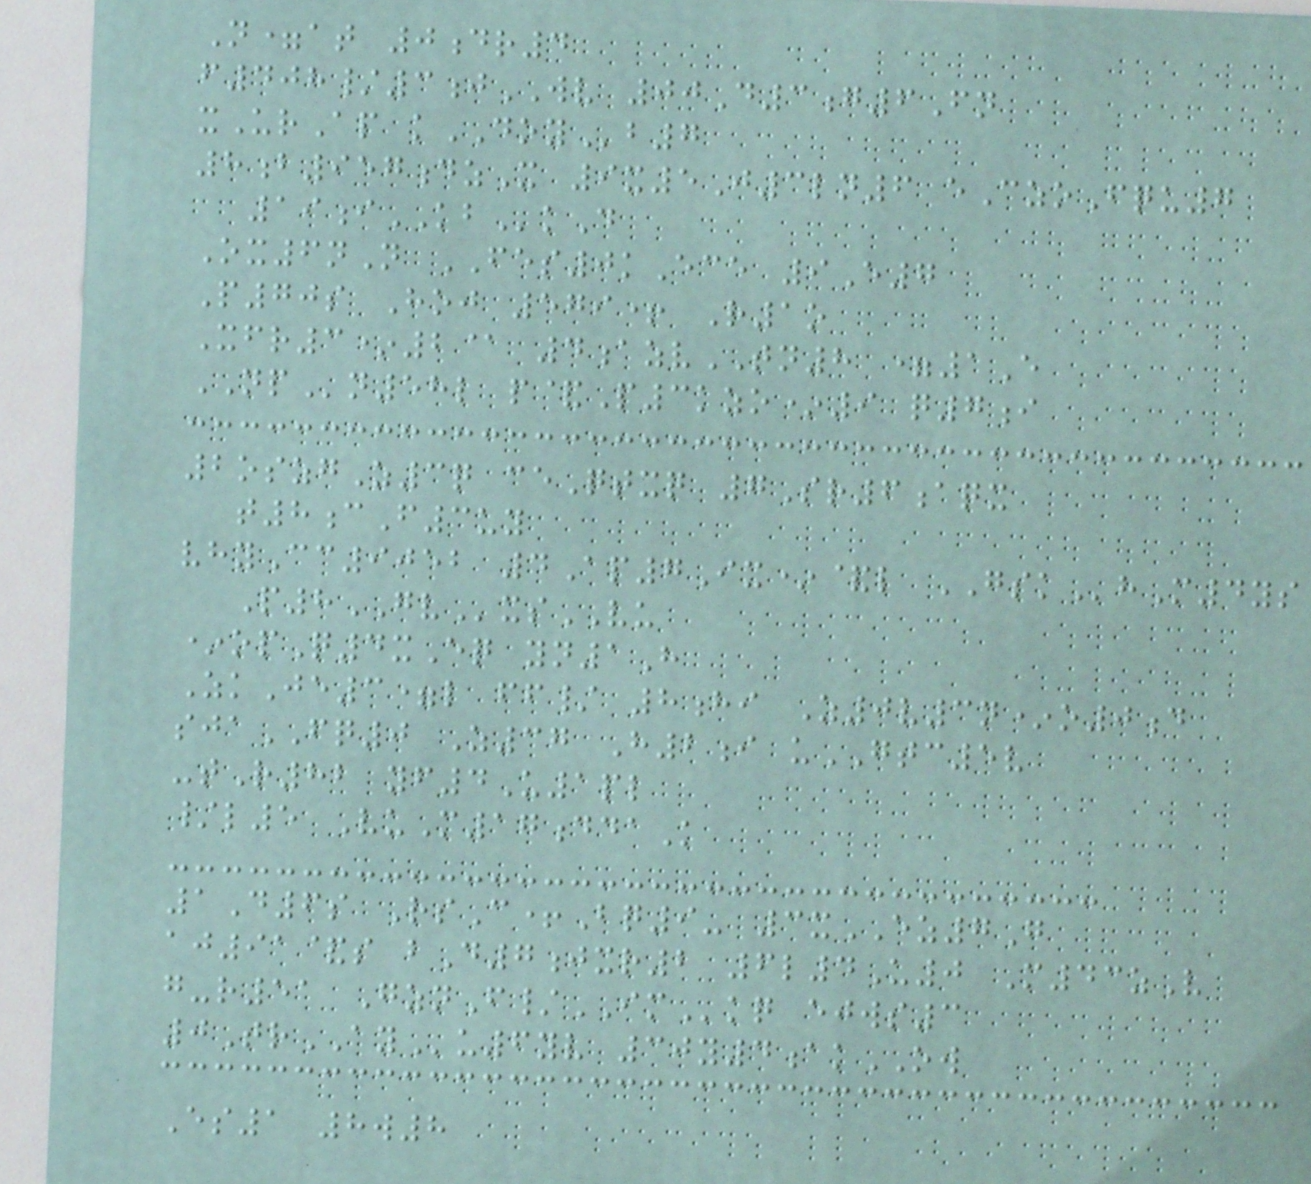N=at 0dr4
f408/3jWV 00D3g6Fn
xUrAp kDOYb7
8b957dzX 9x5J3ln6 eCzoFqu7
19iKBkD
Ox6nN FES0kEce 9E7
P70s Hoj 579+ R1o
Xfr3*2@ 4azvTN8 =1E
NPn58l p&P3kzo*9 q7i
2oszgZ3q ceQtxq 7Sr6aqx
t8cF3uy
vhyCc9052 4Ap7Ix*&l GSKhM4ys
P8GVxsVU
*opQ4xEq yn1H
ZkJe3=l ff/ 8hi Z0v3n*o0d
sjaFQ0 Z37 H2i uGTC5v
-tR82 yf4U1pl
/l5 VuM17ddaK
1D6s RsC+Bq9- 3xEZ7G
aj91&s bD7jxr2 6l4U0 M43zV
g-r51 GznF/IMkq ejws3
0TrAYu6yv 30y4akOW
Es1 8w8
